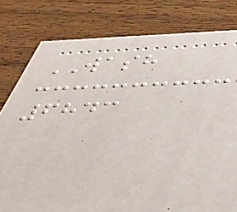WASH
6843
